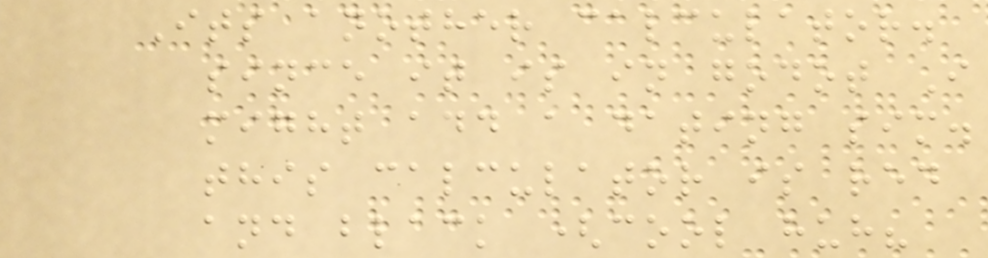Its another calculator.
since it is in godot I
might add a dating sim.
this calculator is red
and black (cool huh?
